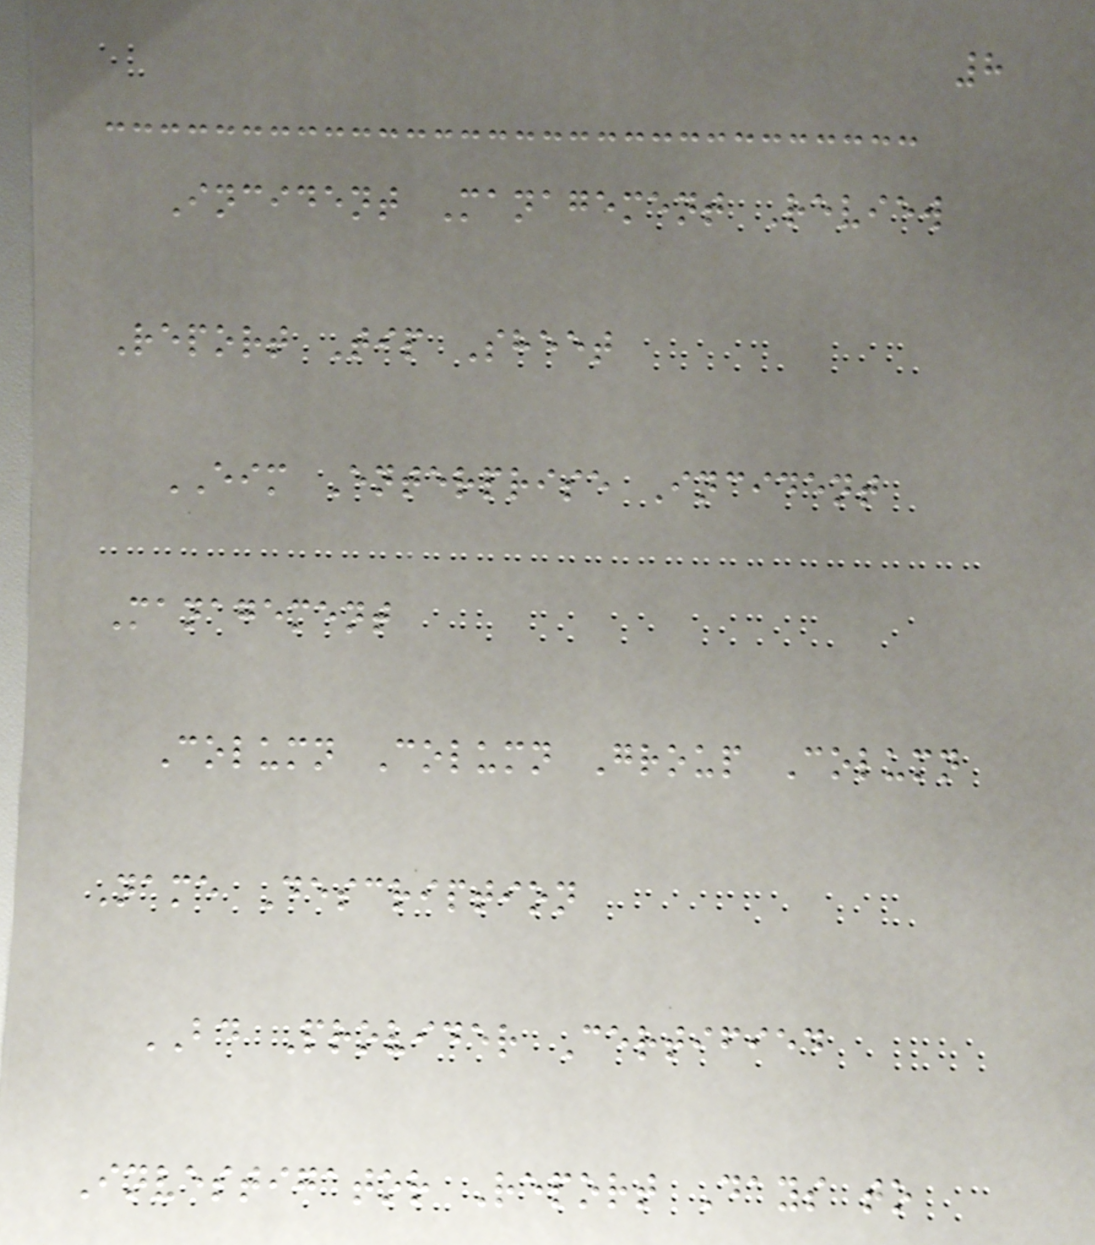8
Incident Management Review
Report Tip Sheet
EIM Enterprise Incident
Management
Column Column Group Column
Name Description
BD Provider Certified
Investigator Report Days to
